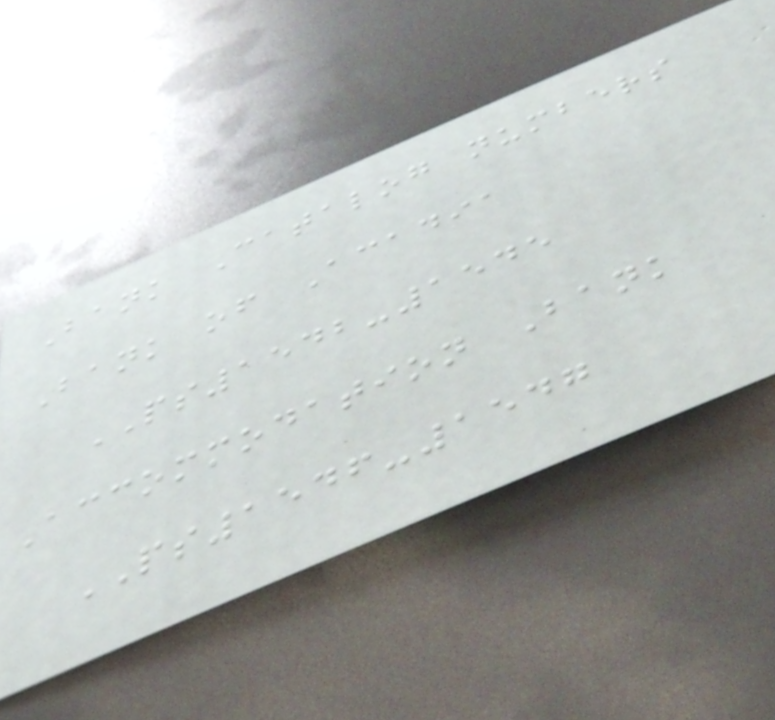Bank Catalog numbers
Bank of Acadia
PS1542-1545
Accommodation Bank
PS1546-1547
